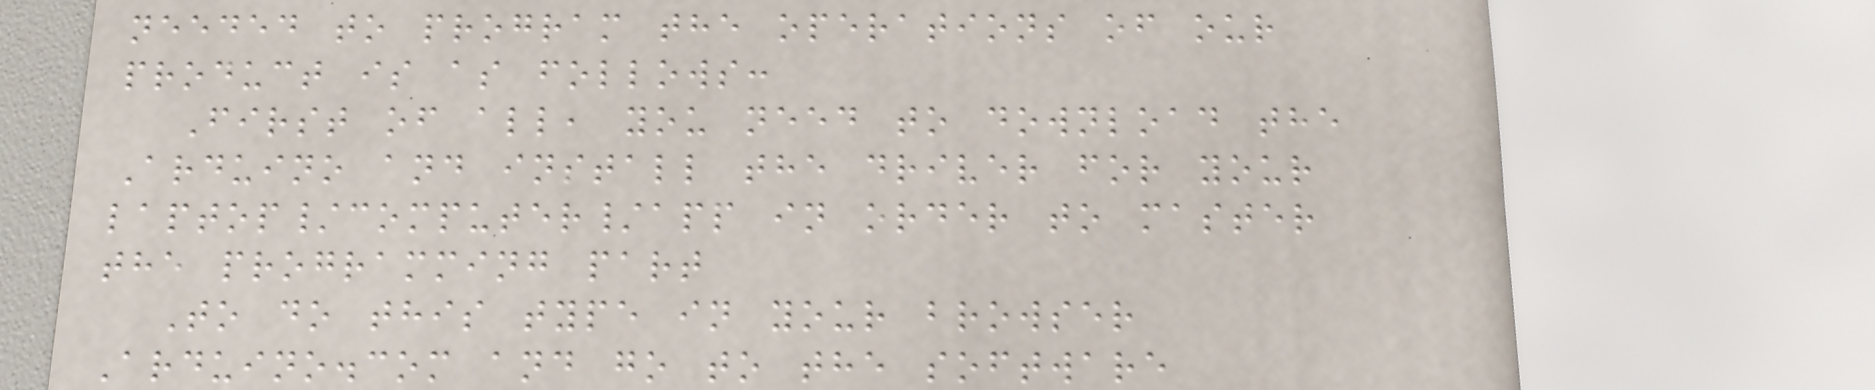needed to program the operations of our
product is as follows:
First of all, you need to download the
Arduino and install the driver for your
laptop/computer/app in order to master
the programming part
To do this type in your browser
Arduino.com and go to the software
